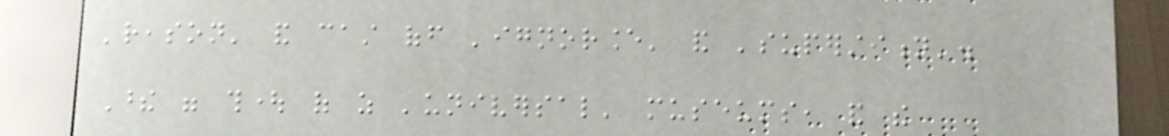'reason' and cast off 'ignorance' and 'superstition'.
These were thought of as 'universal' museums, and the
